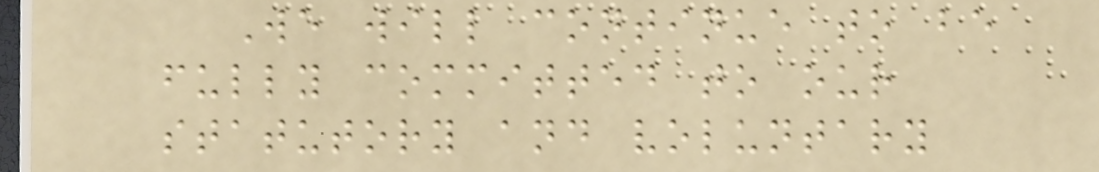We will continue to be
fully committed to our
statutory and voluntary
